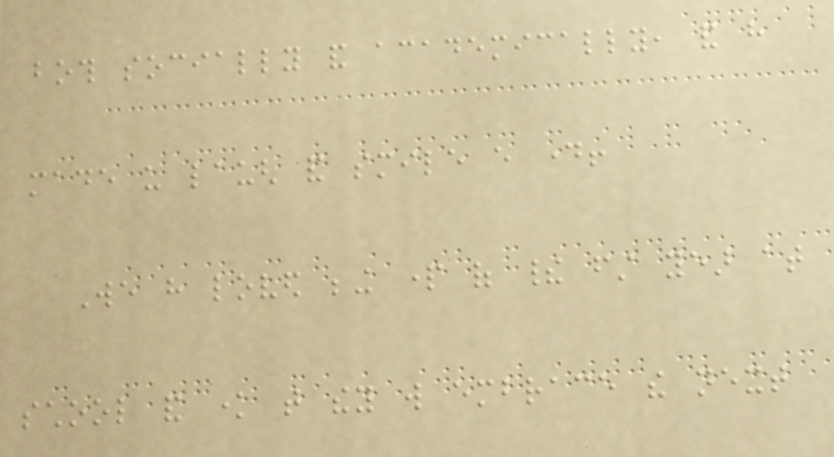both socially and academically, and have
made us laugh and smile every day!
We have loved being part of their first year at
school and know that they will embrace the next
